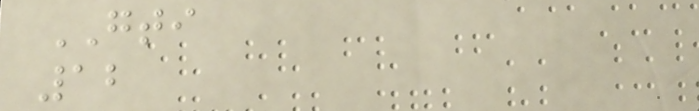GTI
12
